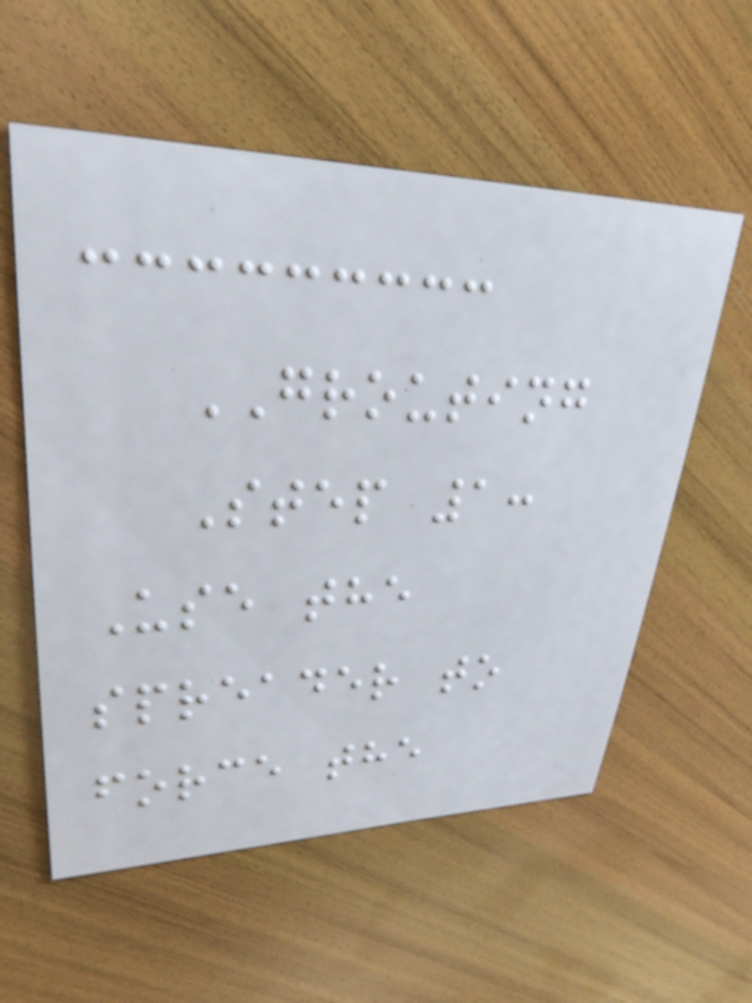GROUTING
Step 1:
Use the
spreader to
force the
